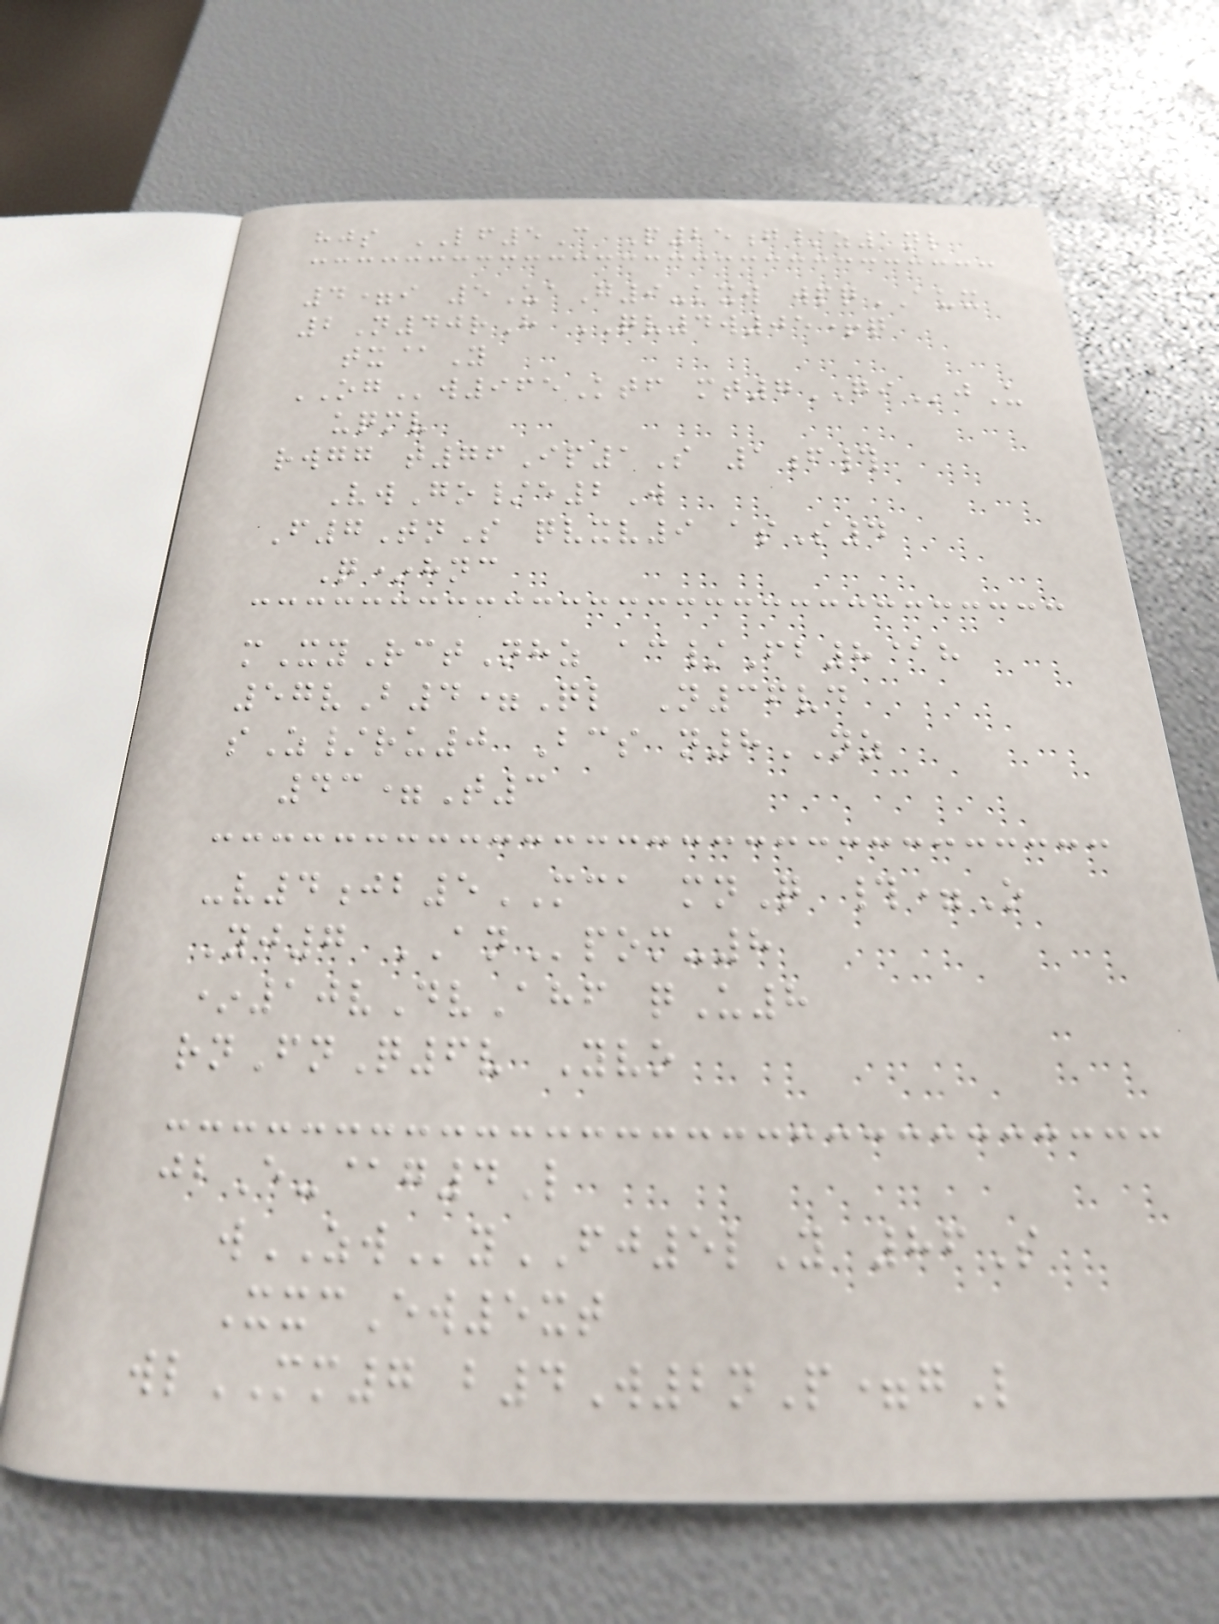hjs LF5C P25g/z1nl
4=i 5UaG9-kxw wpqAUX
2N40rH QV4w05+q
tx@Y
OGw965Ktf mt7GIjU
uqmv
rwgg t76Ip1S 1f#
VwGo/e2W
F7TnS qvxv9 asS4
Q*hnc
mXyRctNhz ac/Fb8@h
57vB4=Ql N36vd
sZ/ru0 Bcs n8NZ
43=T3
-v4jb5MCA mnQ #=O
Yj7 ANpom-8
*10vDvAhf qU8
rnFnQ6v Yvo
jbE-@g4L
wZWyFJ5lY 86S
XxcEw5xt
wlMM7 b4W2nP=gL
